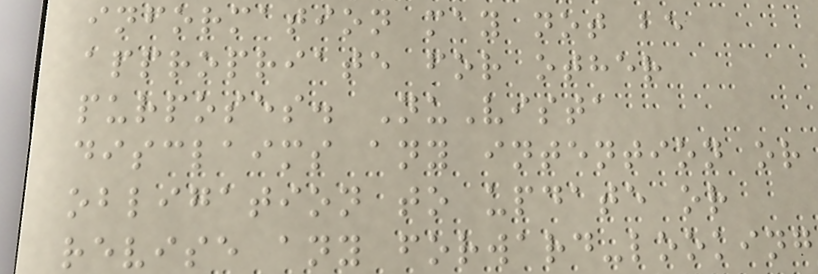information may not be
appropriate for other
purposes. NuVista
disclaims any intention or
obligation to update or
revise any forward-looking
